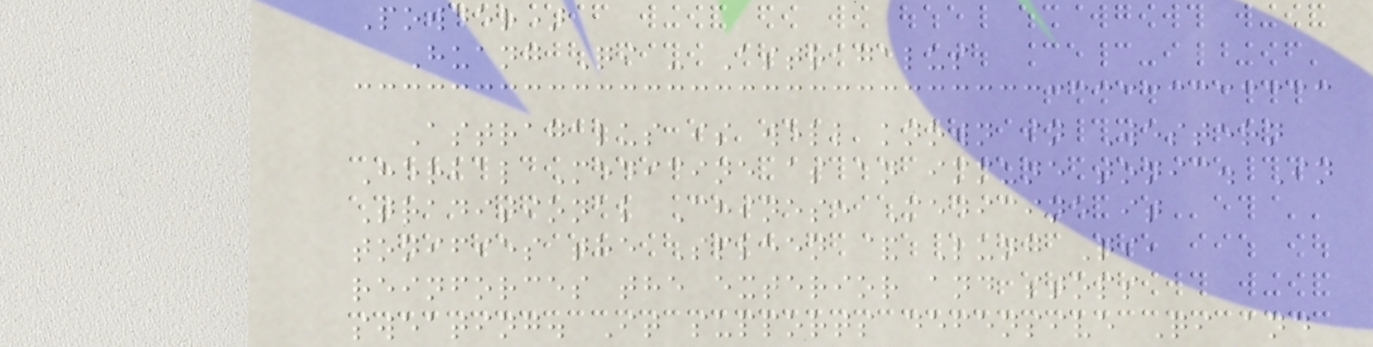Powder)
Huang Qi - Astragalus
Astragalus is well known in Western
Herbal Medicine as an immune tonic. In
Traditional Chinese Medicine it
tonifies the Spleen & Lung Qi,
reinforces the exterior and stops
sweating. It supports defensive Qi and
